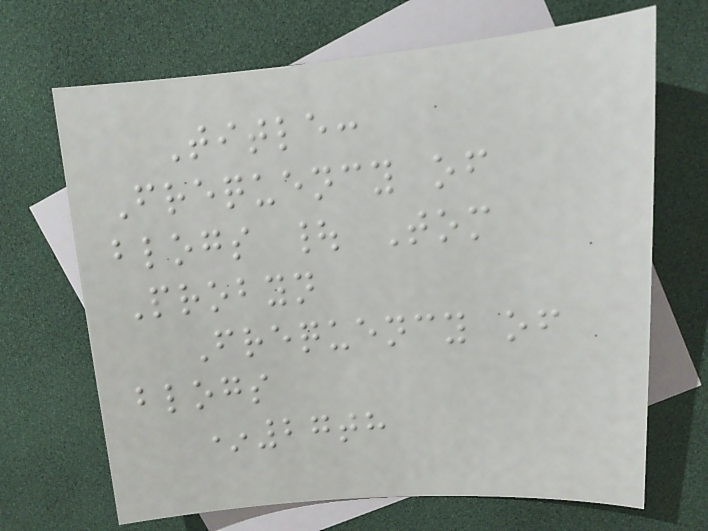Title:
Frequency of
blogs | Tom
Probyn
Frequency of
blogs
*27th
